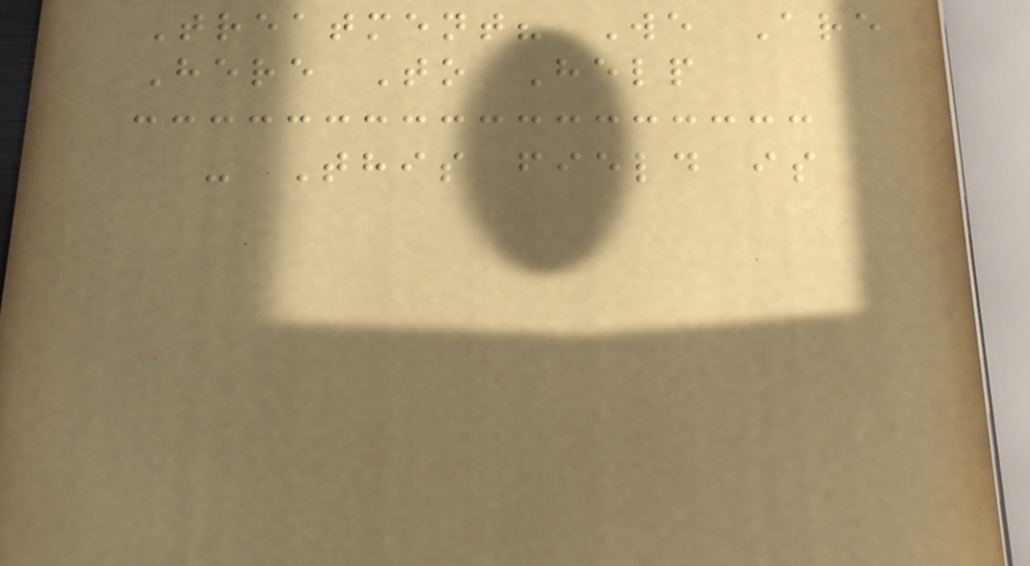Treatment? We Are
Here To Help
- This field is
